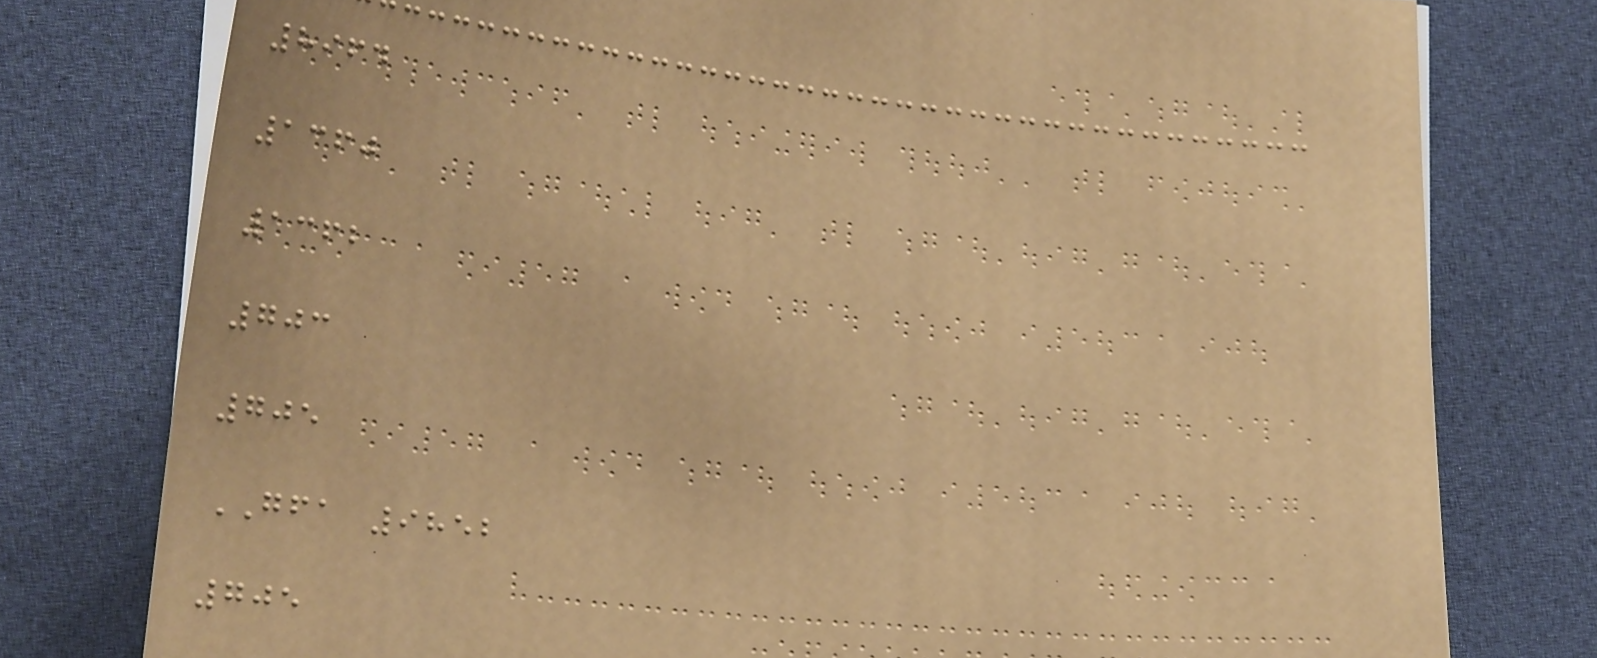8964
1360
1362
703
705
GFA 9852
705
